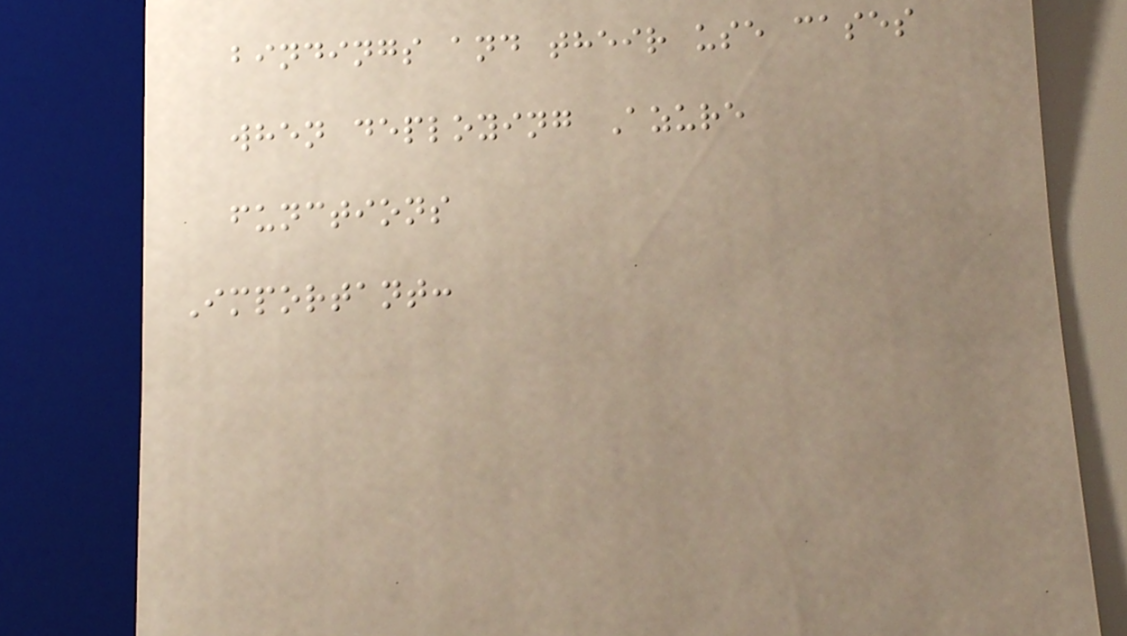bindings and their use cases
when deploying Azure
functions
Important:
